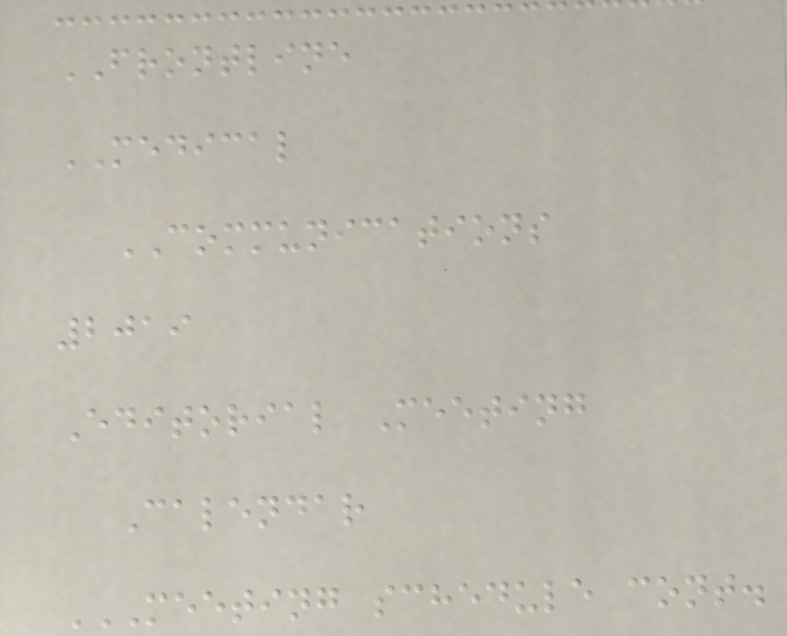FRONTLINE
MEDICAL
COMMUNICATIONS
2019
Editorial Meeting
Calendar
MEETING SCHEDULE CONT.
